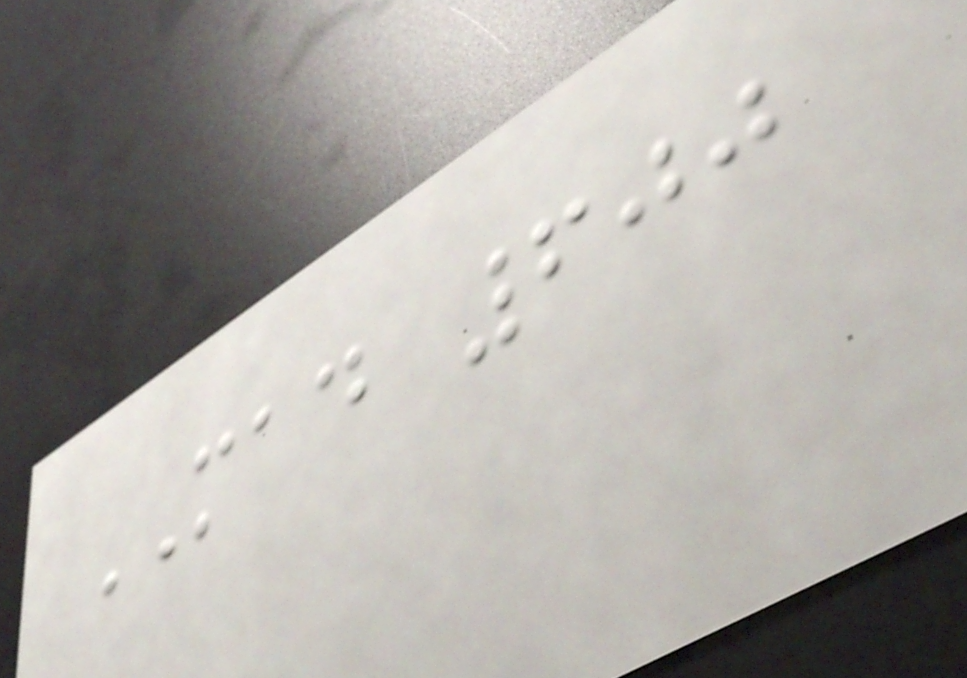MAD 600
